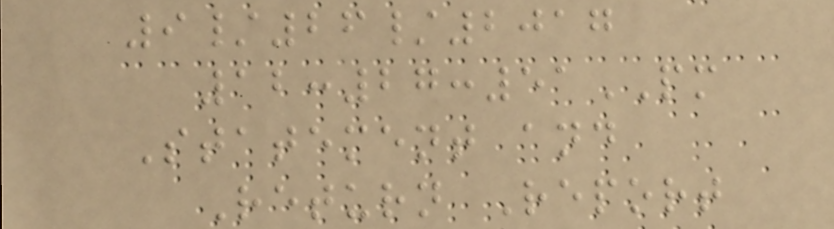9/26/2017
12:27:51PM
Statement and
Return Report
